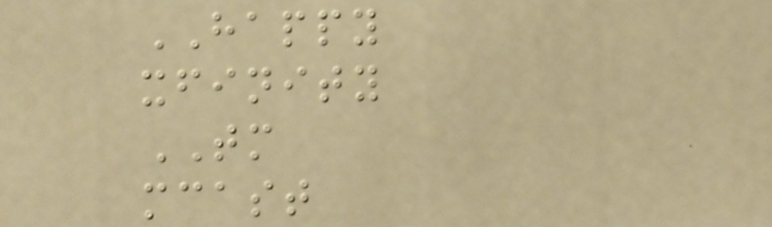HAPPY
xfinity
TM
mcast
